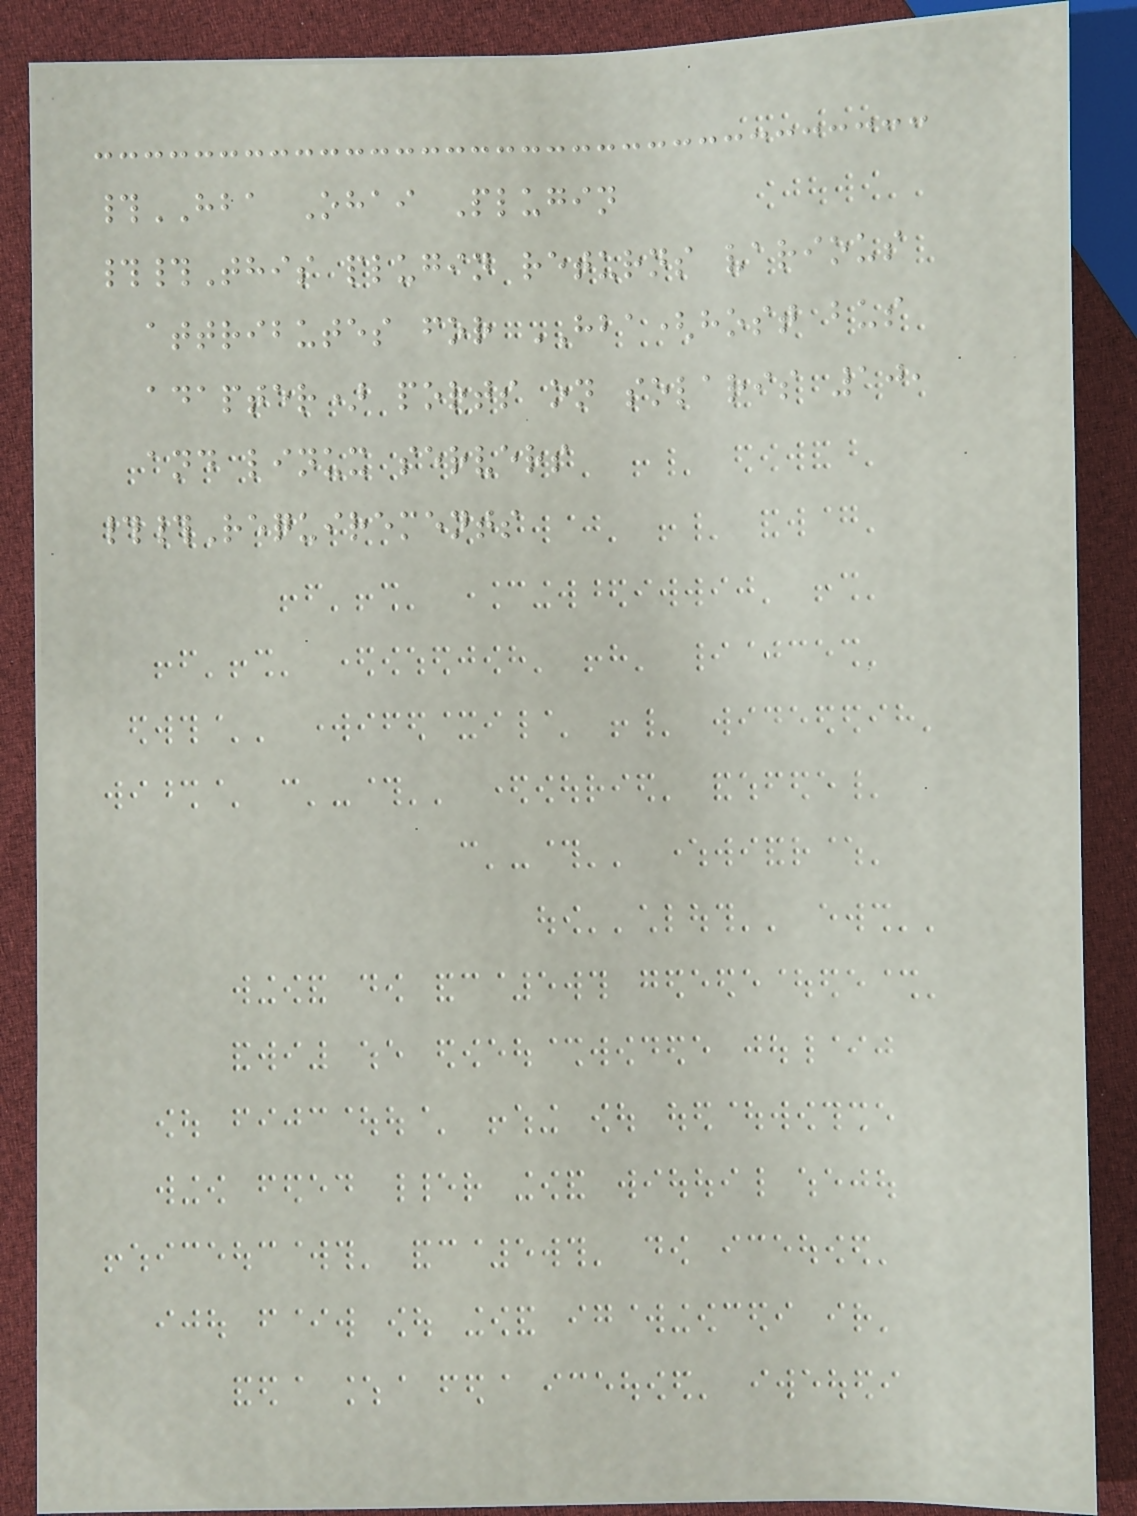#HBA Ohai Plugin
##This plugin returns various
attributes for HBA(host bus
adapter) ports on solaris 10,
and linux servers
##Requirements
